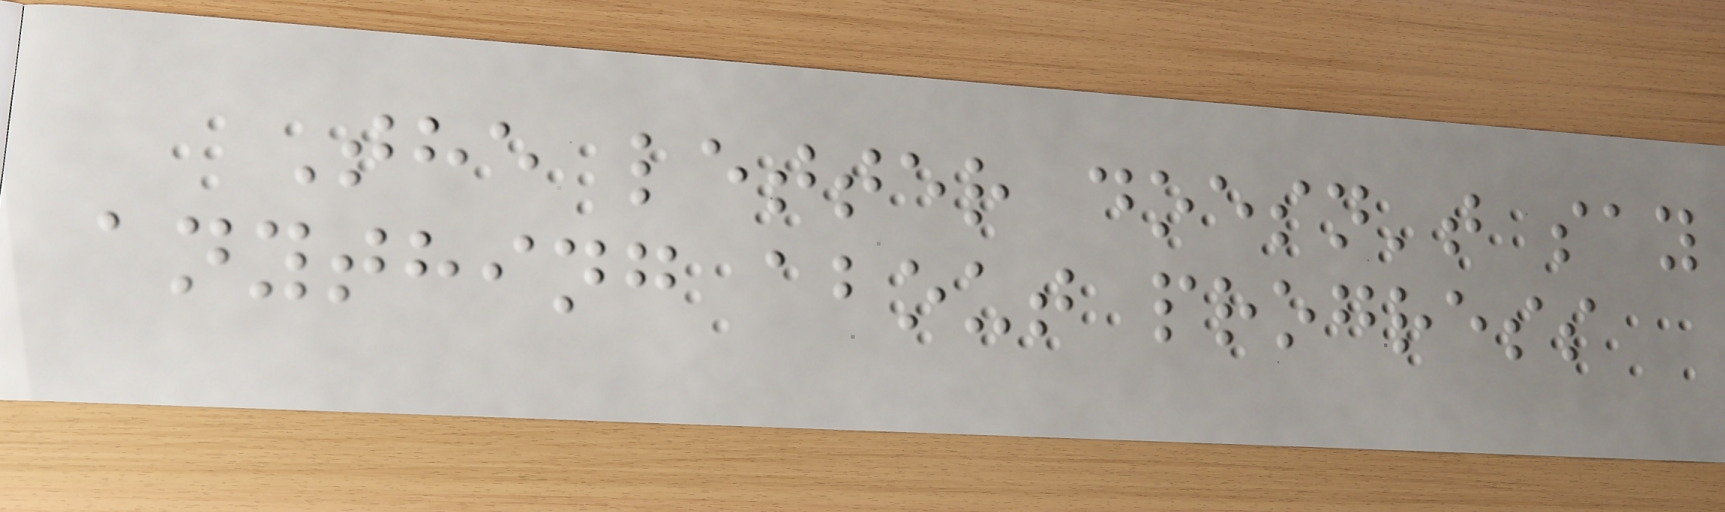The letter doesn't say
anything about progress
